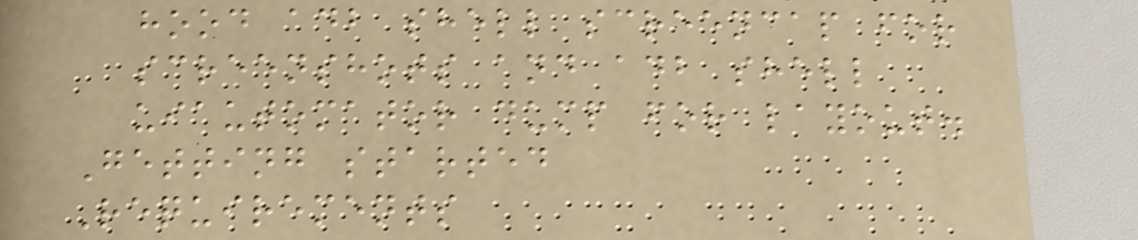hood adb shell screencap for
screenshots and adb shell
uiautomator dump for layout.
Getting started
Requirements
